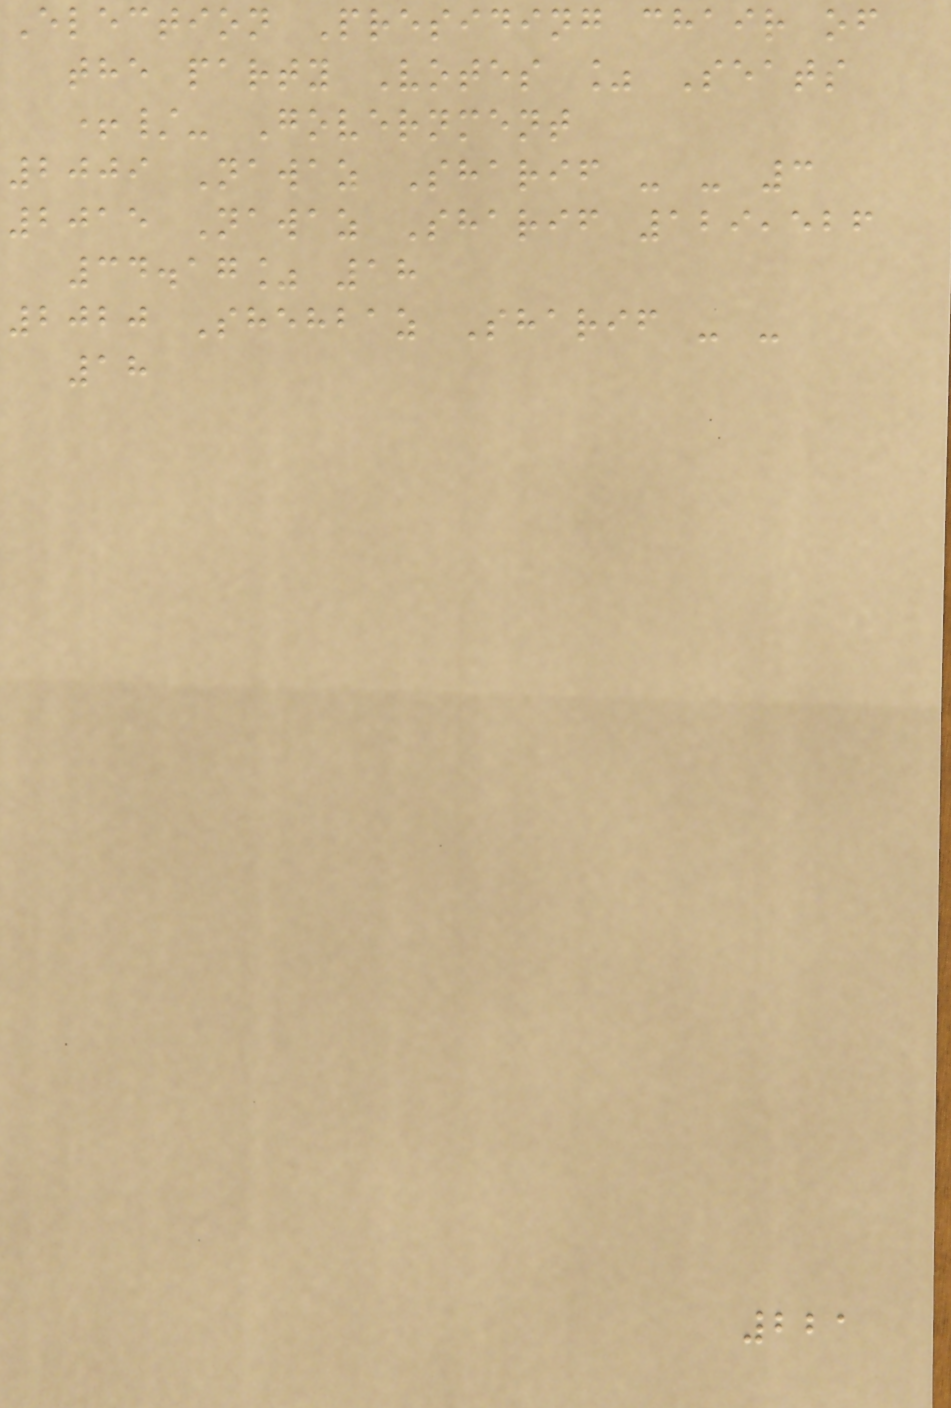Election Presiding chair of
the party Votes % Seats
+/- Government
2009 Nawaz Sharif - - 3
2015 Nawaz Sharif 129,526
34.17% 18
2020 Shehbaz Sharif - -
18
221
